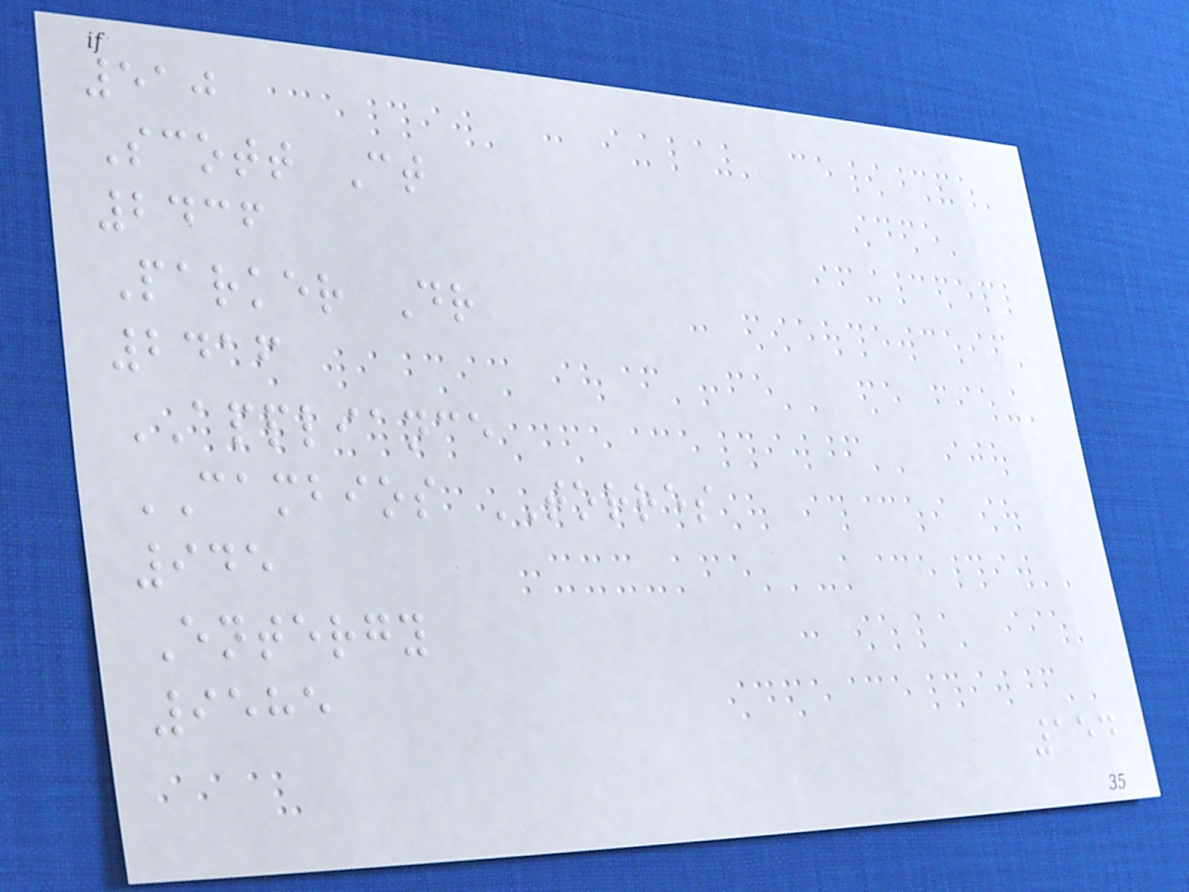510
Scott Ct
2436
Parker Dr
2416
APPLIANCE
CAMBIOS TORRES
945
Entergy
9585
154
